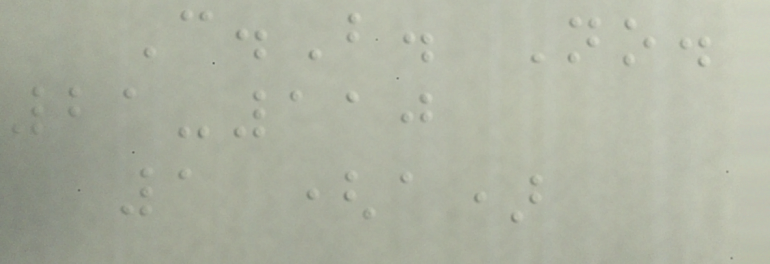C.B. No.
21-110
1 (a)
